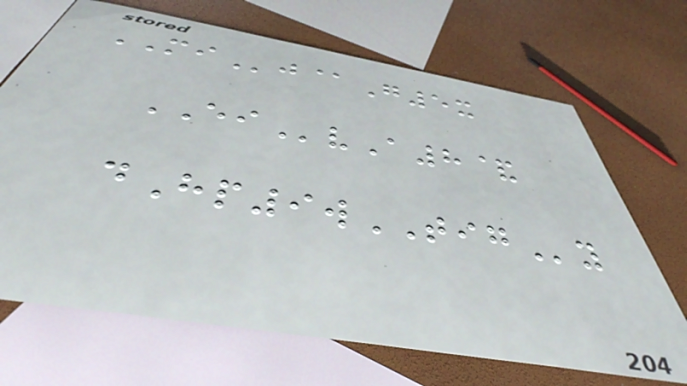MIj@G5x
EIvA8&
dHp9wTIGy
